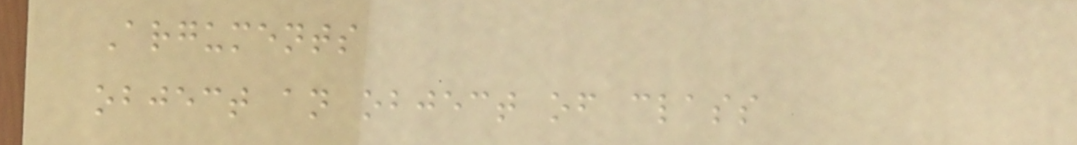Arguments
object an object of class
